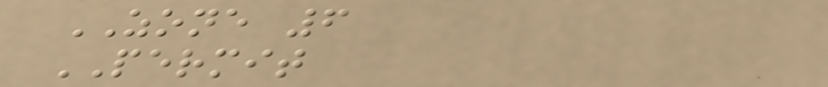ZONE 6
PERMIT
